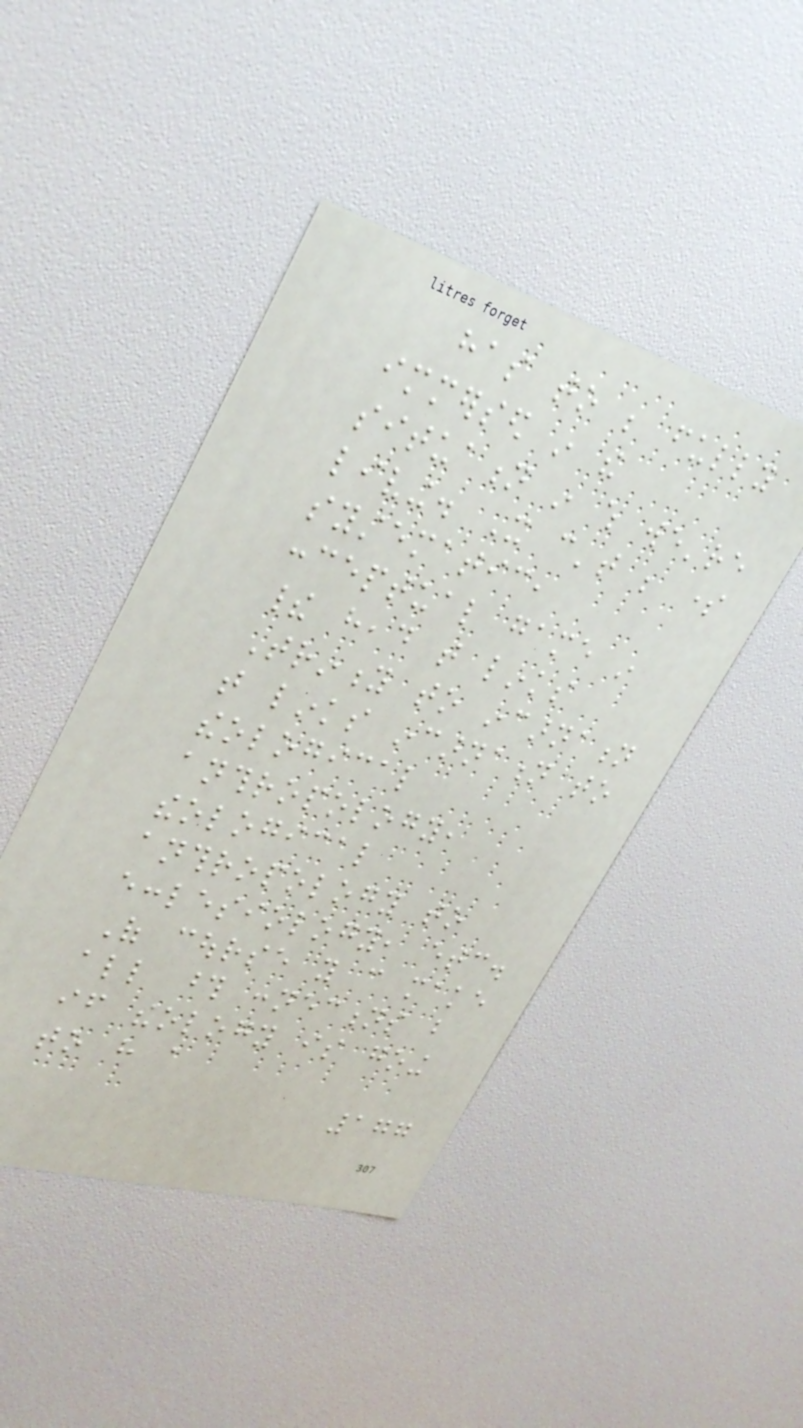has to be fully
immersed in the
situation in which we're
living. It can't be some
systematic,
conceptual game in
their head that links
Trinity to incarnation
that links incarnation to
theological
anthropology,
theological
anthropology to
ecclesiology, etc.
Of course you can make
all those connections but
if theology is going
to have a
177
